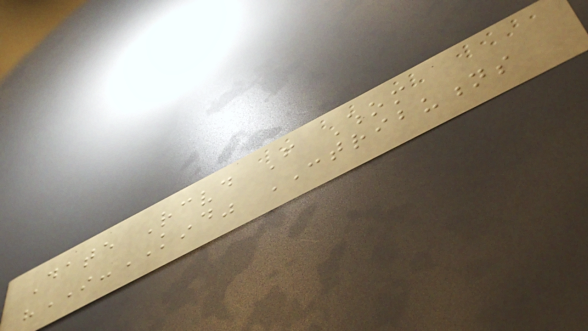Date Received From Whom
"IN-KIND" CONTRIBUTIONS
